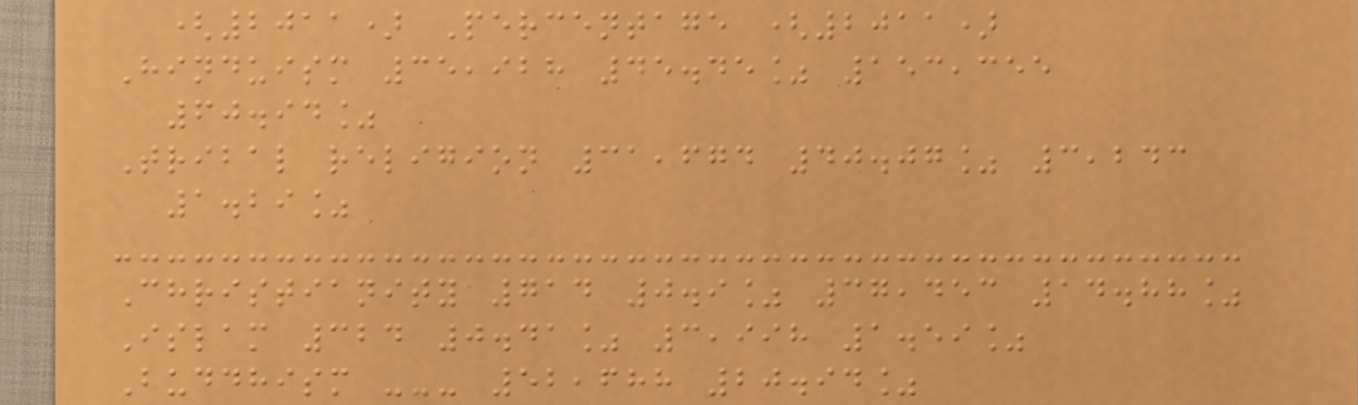(2011) Percentage (2011)
Hinduism 35,928 45.45% 153,355
60.94%
Tribal religion 31,674 40.07% 3,243
1.29%
Christianity 714 0.9% 37,453 14.88%
Islam 324 0.41% 3,998 1.59%
Buddhism --- 52,688 20.94%
